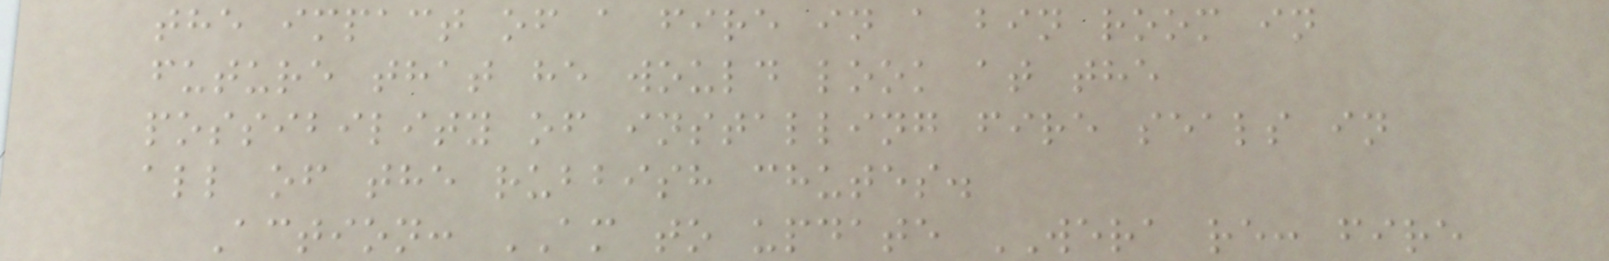the impact of a fire in a bin room in
future that he would look at the
possibility of installing fire seals in
all of the rubbish chutes.
Action: AM to update WERA re: fire
